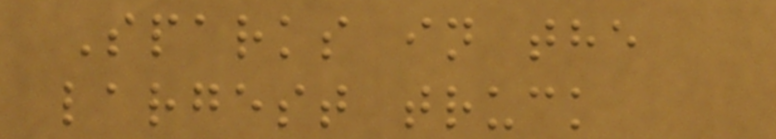Sparks in the
largest truck
